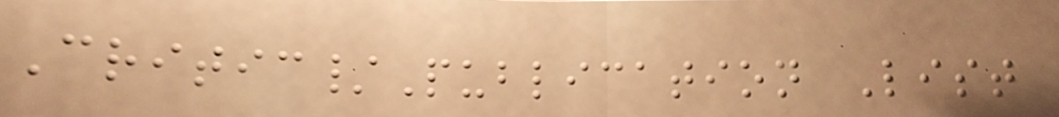Critic/Publication List
